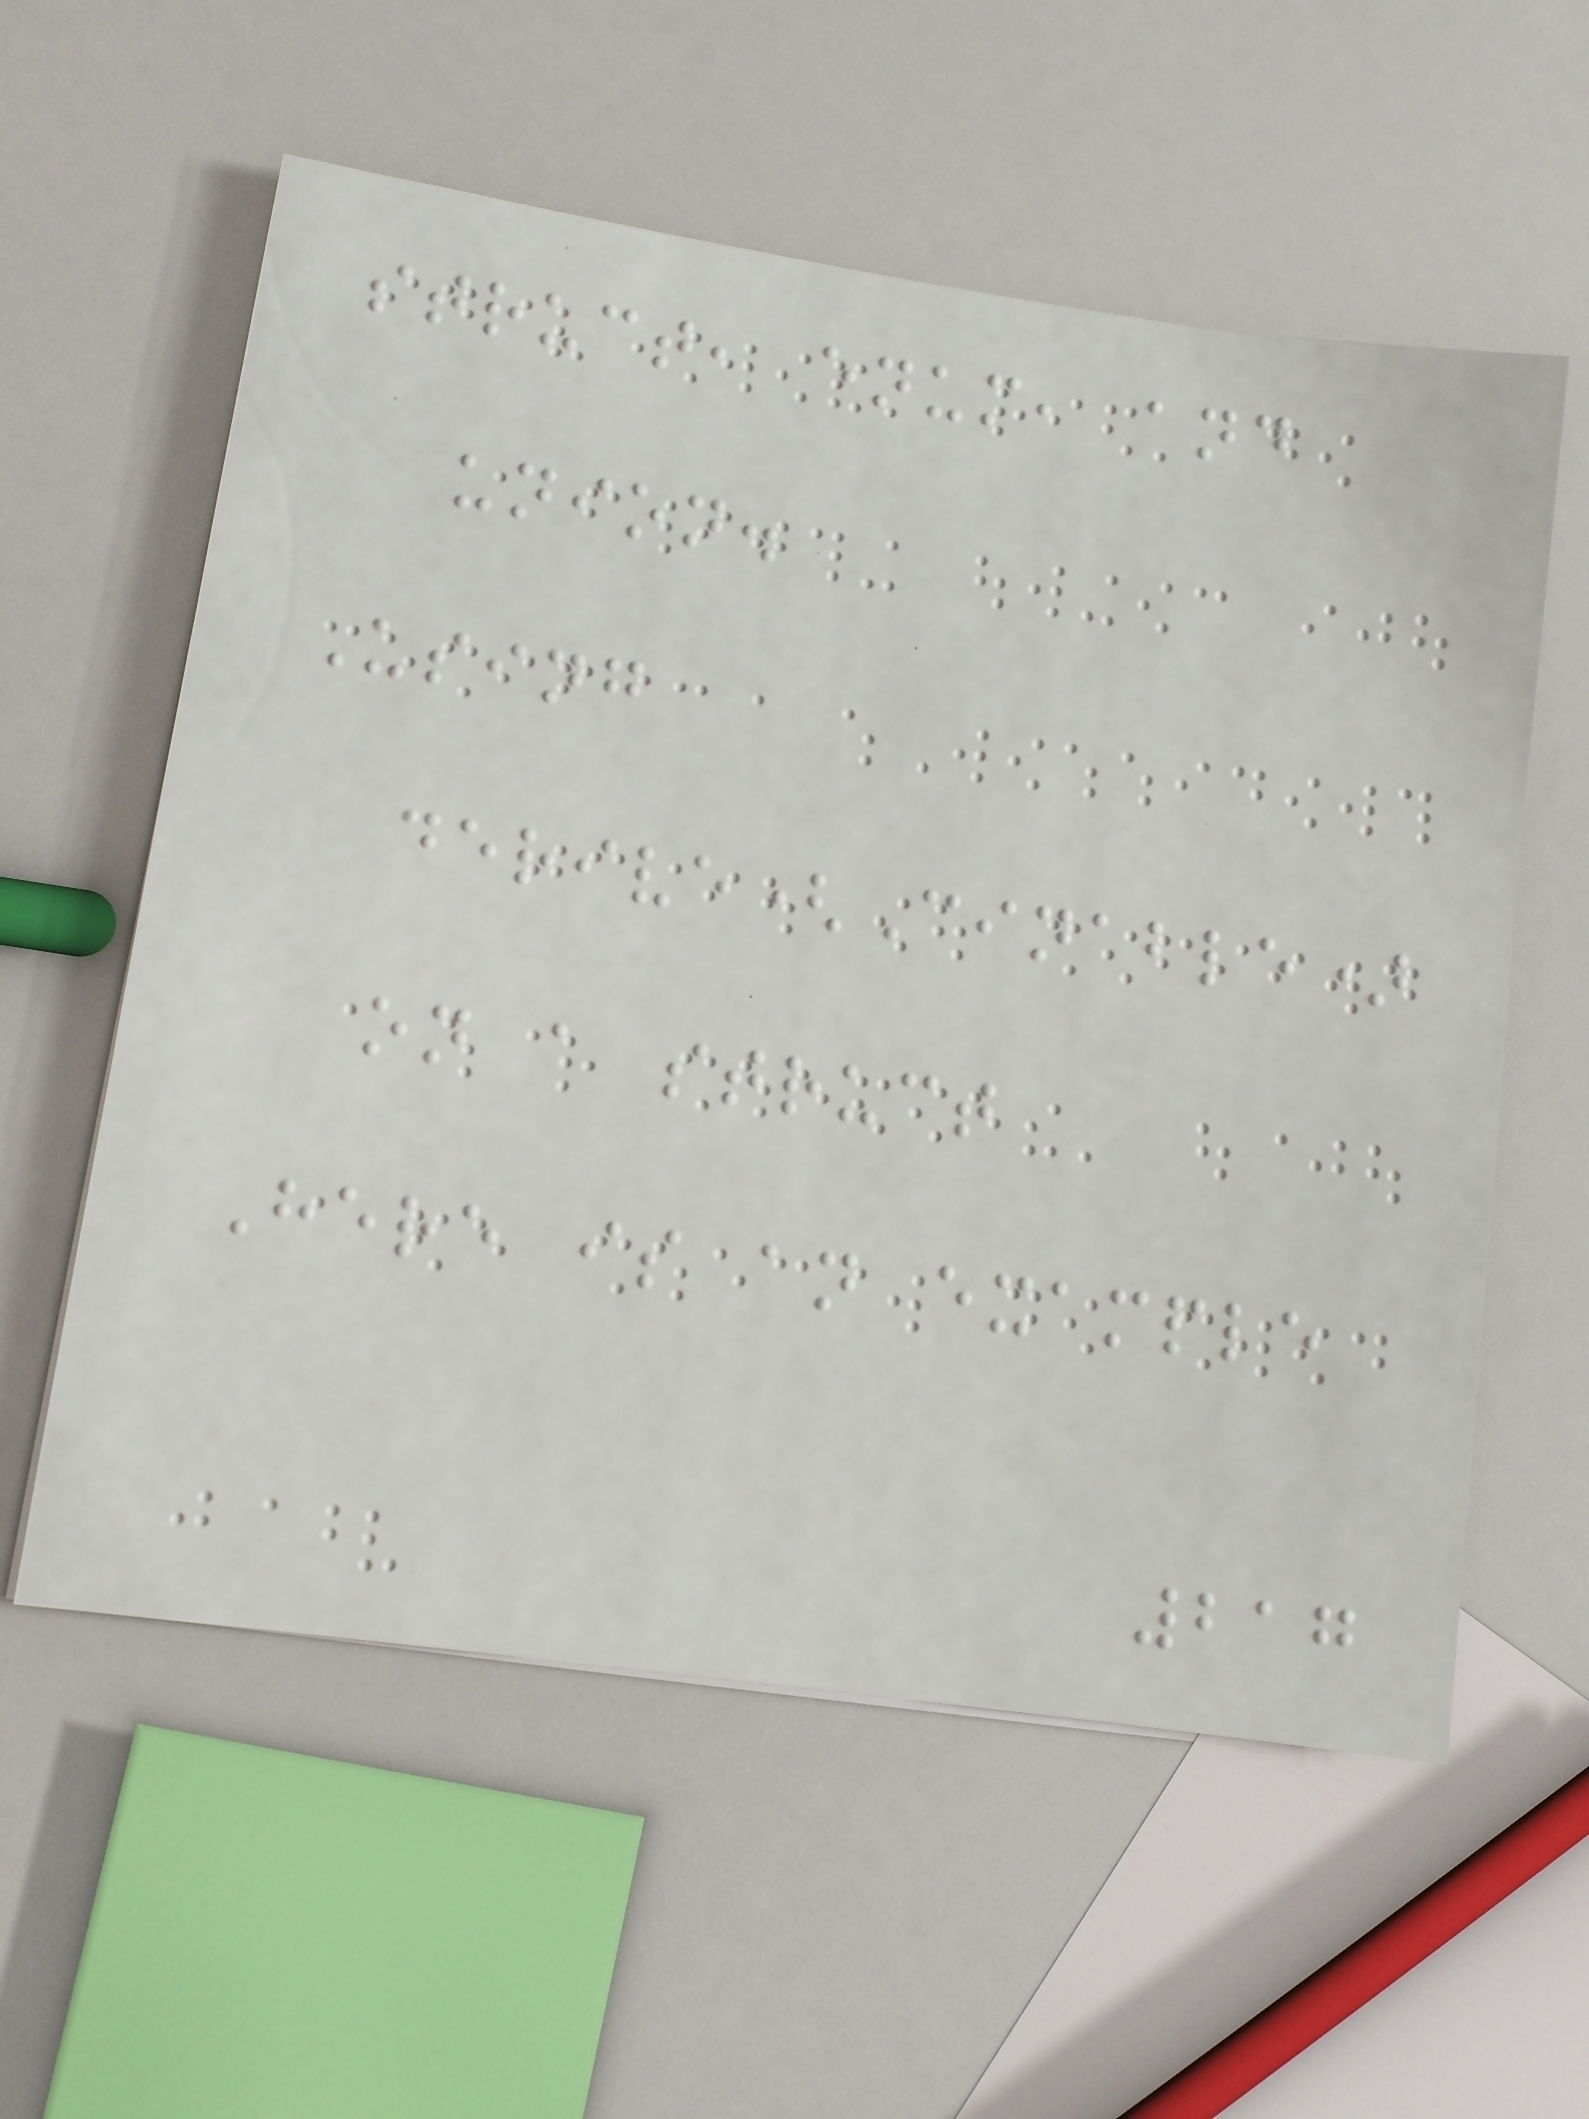struct, enum, and
union.
Using
derive(Cinable)
on a struct
Here is an example
217
